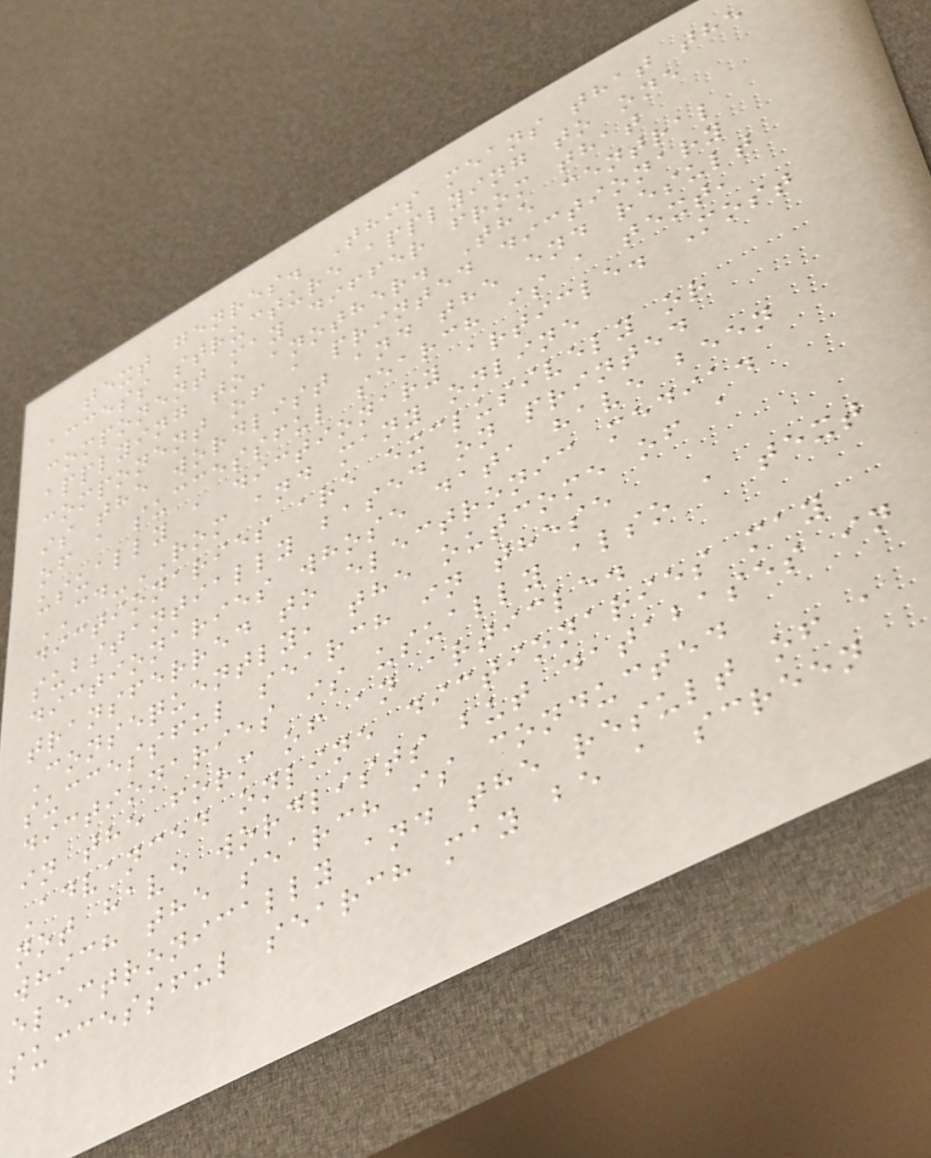text genres. This means that the
access structure applying to one
component may differ from that
applying to another. The central
component of a printed dictionary
is the wordlist and the end result
of a successful search is a text,
usually a dictionary article. Most
CD-ROM and many online
dictionaries are exclusively or
substantially based on printed
dictionaries whose data have been
transferred to electronic media.
Consequently, the outcome of a
successful search in these
dictionaries is usually also a text
in the form of an article.
Advanced online dictionaries may
not have wordlists but databases in
which the search is conducted
electronically and the result of a
successful search may be a screen
